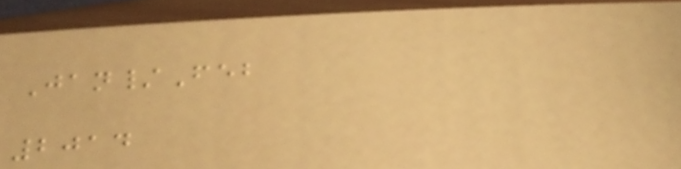Jan/Feb
2014
